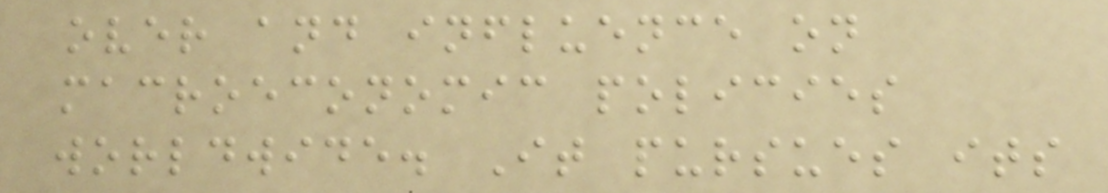over and influence on
macroeconomic policies
worldwide. It pursues its
